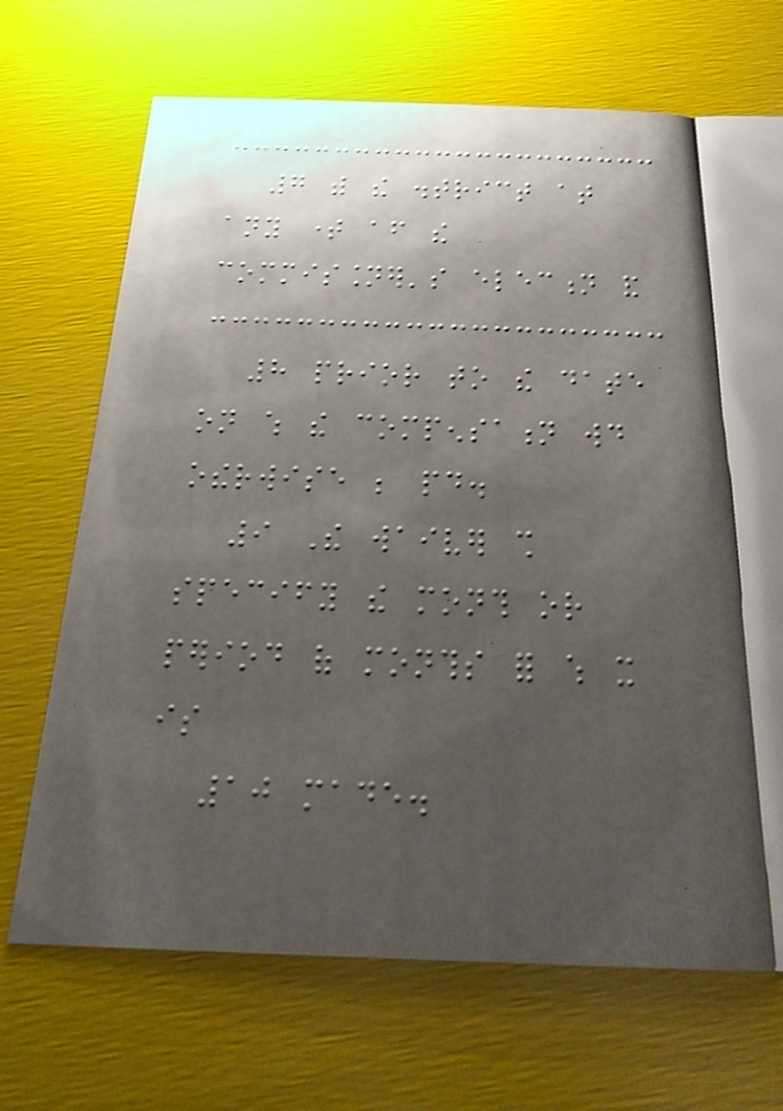7 with the district at
any time after the
commissioner's election and
8 prior to the date
on which the compensation would
otherwise be paid.
9 The waiver shall
specify the month or
period of months for which it
is
10 made.
